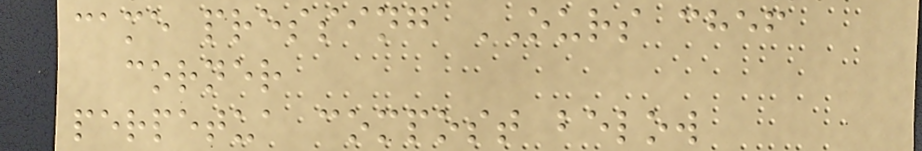came pressing OURS chef
corner
perpetua compost below
